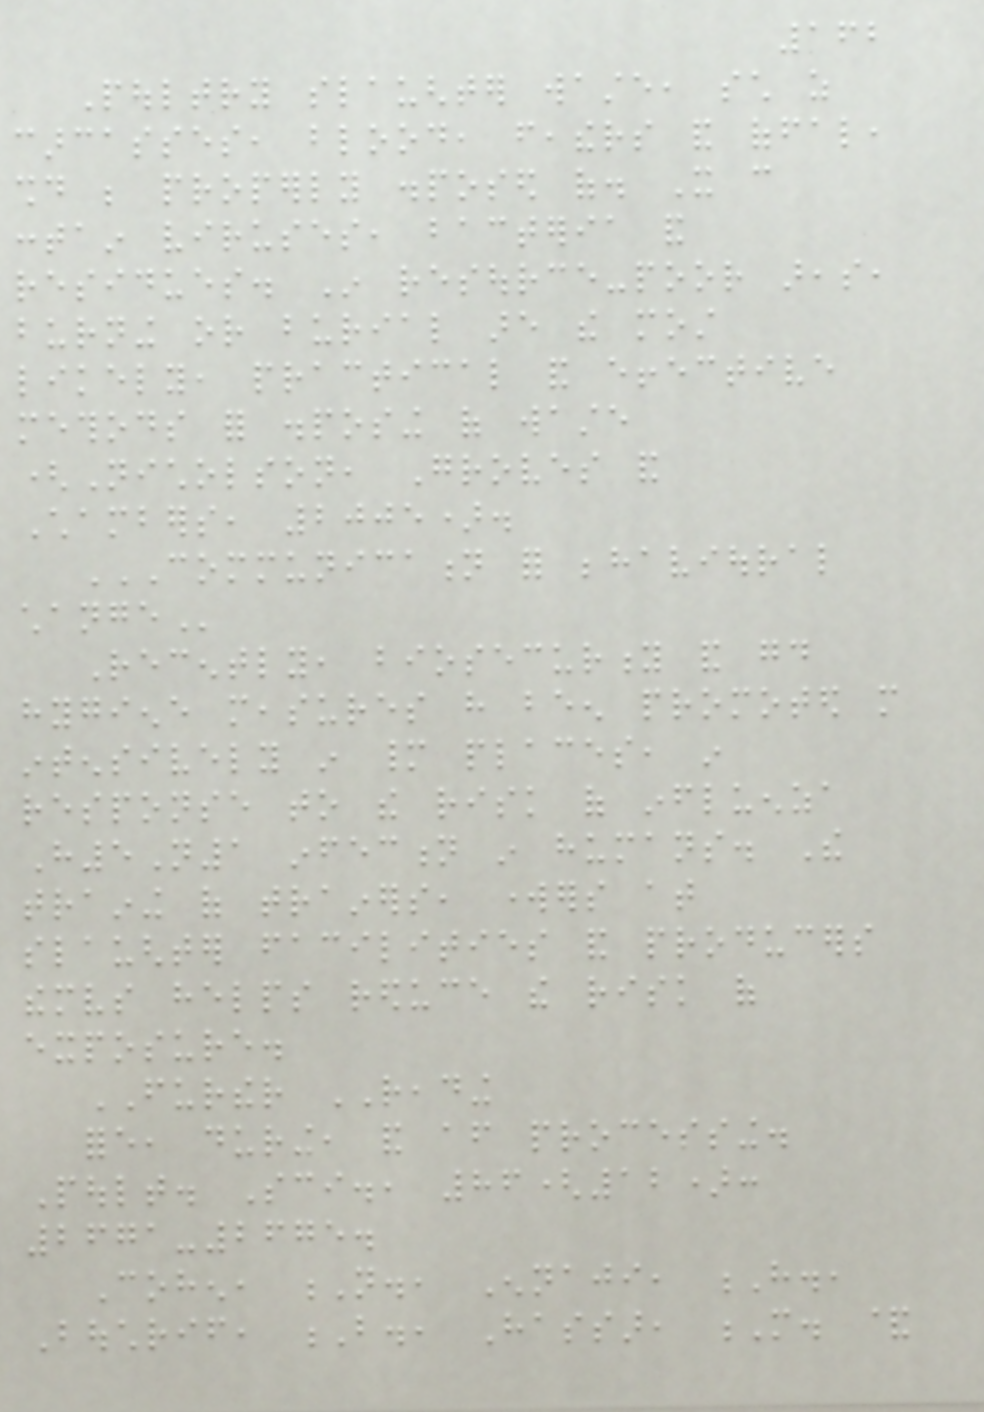162
Poultry slaughter waste, such as
carcasses, blood, feathers and offal,
should be properly disposed of. It can
contain viruses, bacteria and
residues. In resource-poor areas,
burning or burial are the most
likely, practical and effective
methods for disposing of waste
(Nicholson, Groves and
Chambers, 2005).
COMMUNICATION FOR BEHAVIOURAL
CHANGE
Recently, biosecurity and good
hygiene measures have been promoted more
intensively in many places, in
response to the risk of influenza
H5N1 infection in humans. The
training of trainers, workers at
slaughter facilities and producers
themselves helps reduce the risk of
exposure.
FURTHER READING
fore, during, and after processing.
Poult. Sci., 86(12):
2671-2675.
Cohen, N., Ennaji, H.,
Bouchrif, B., Hassar, M. &
